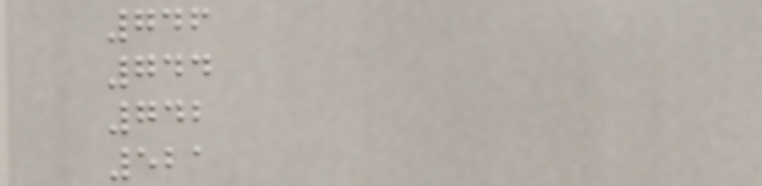746
744
742
521
